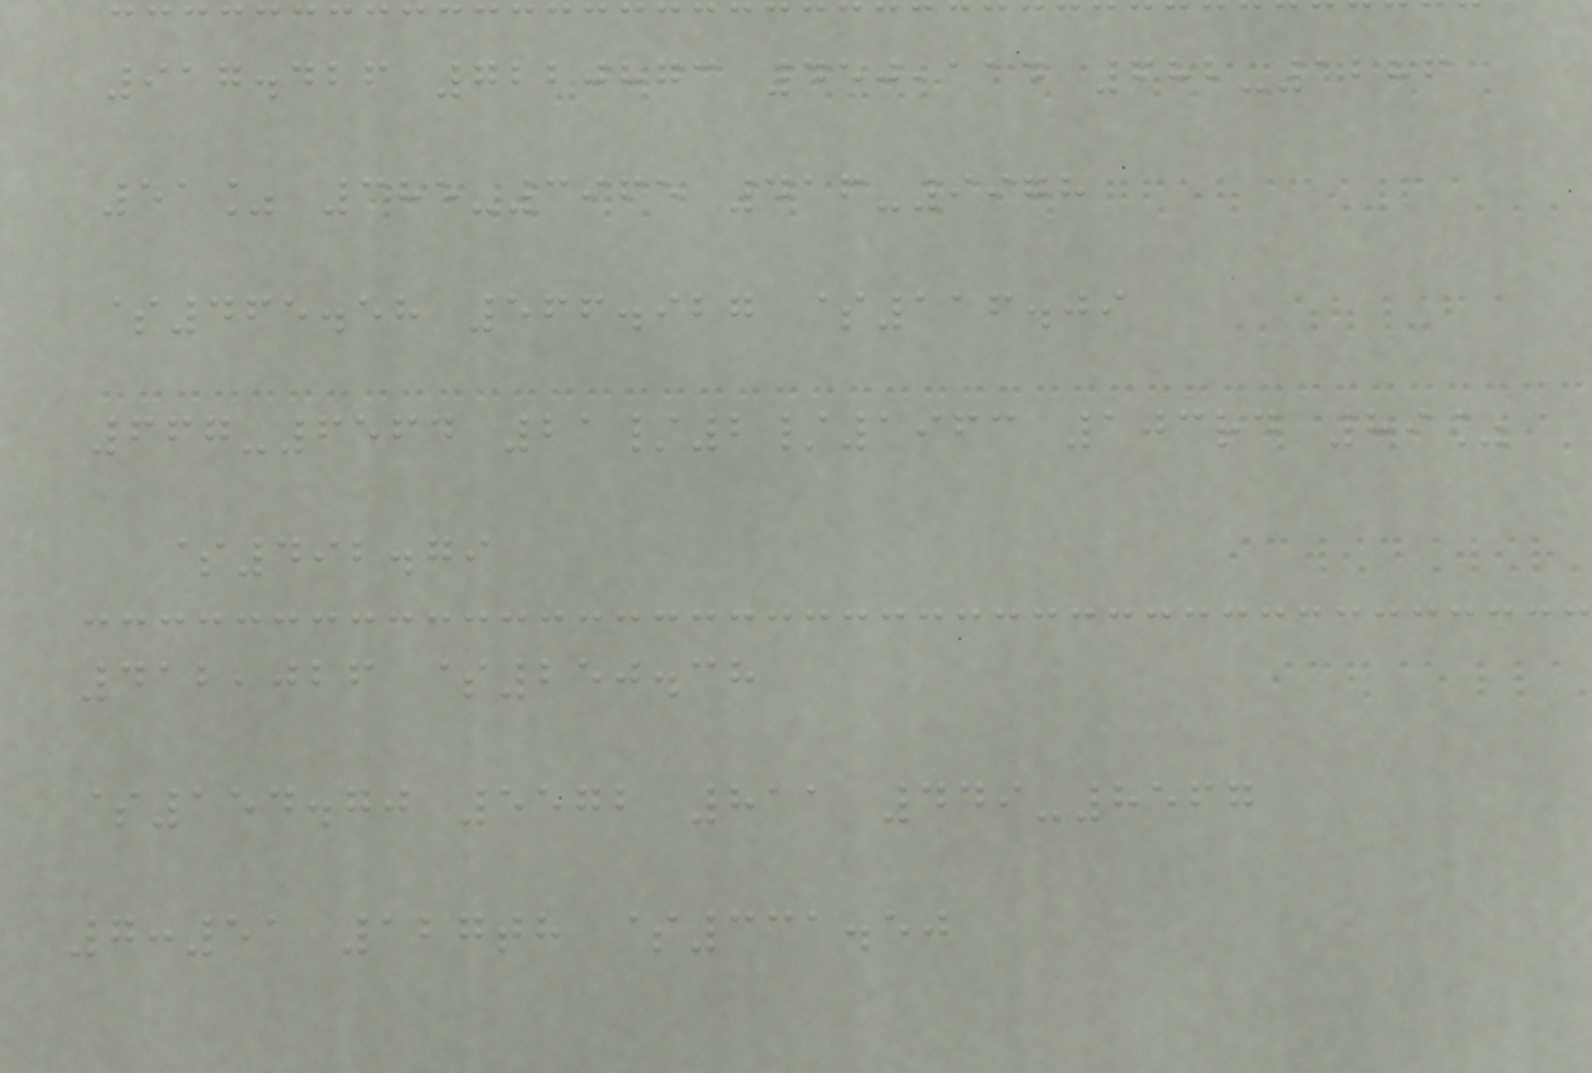917.426 7220873 450,114 682-1286
51% 385-3965 416-9978
$465.58 566.927 $116.09
667-6564 21/2/1963 103rd 89%
$492.79
412,026 $250.38
$154.70 5572 811 449-8567
7:51 127th $331.50
